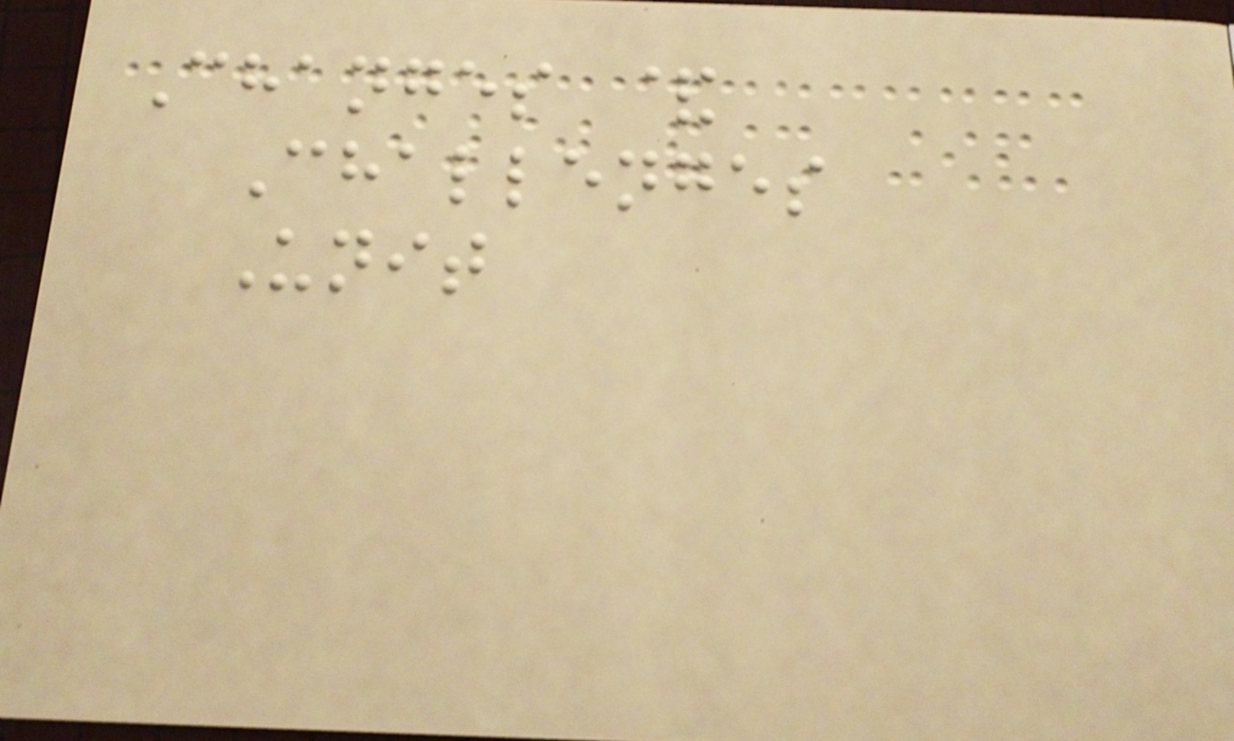Changes &
Challenges
Unit
